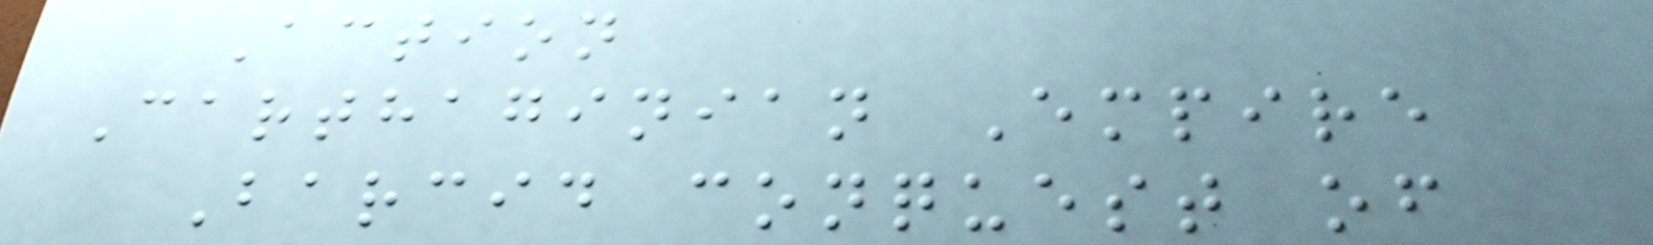Action
Carthaginian Empire
Barcid conquest of
